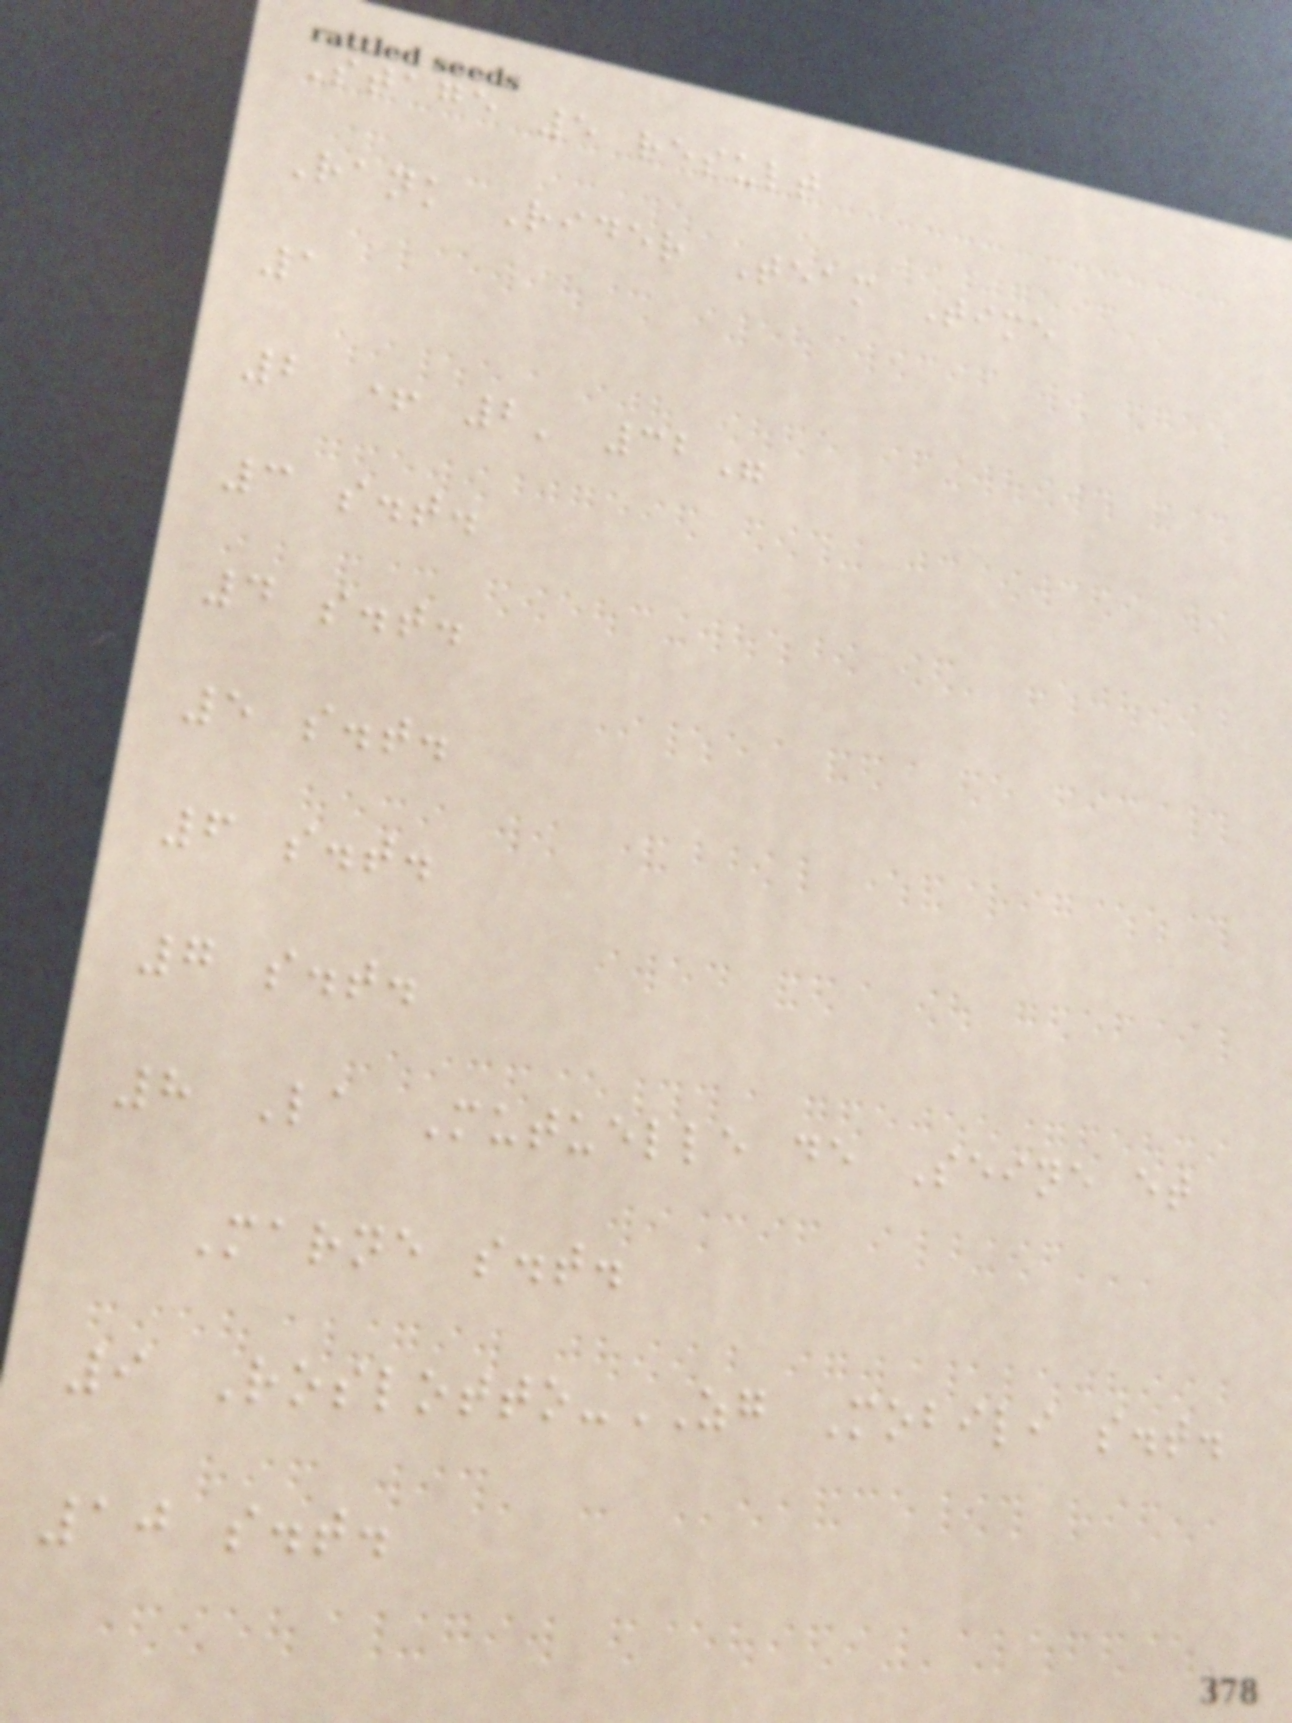Stage 5 result
Rank Rider Team Time
1
2 + 2' 32"
3 s.t.
4 s.t.
5 s.t.
6 s.t.
7 s.t.
8 La Mutuelle de Seine et
Marne s.t.
9 Roslotto-ZG Mobili s.t.
10 s.t.
